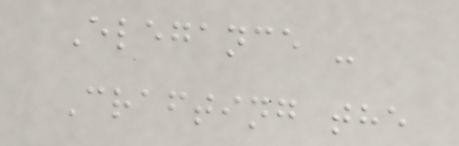Elegance -
Crafting the
